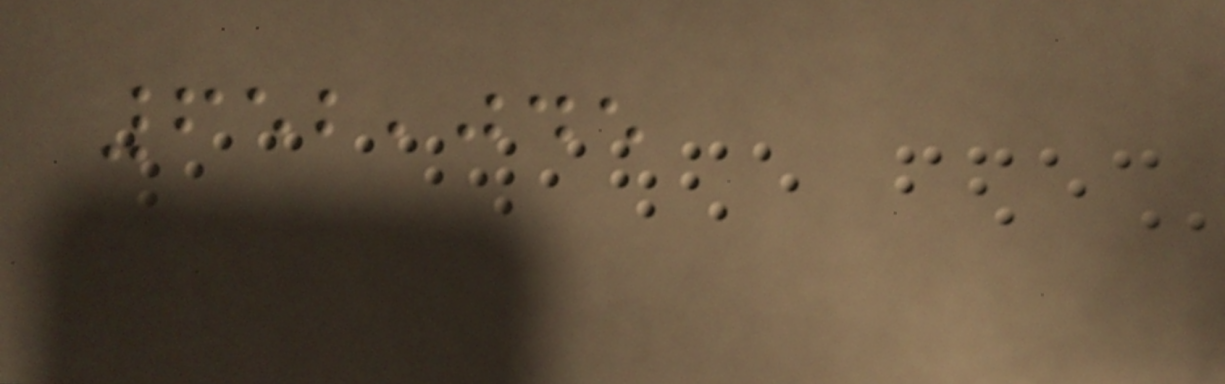652,045
